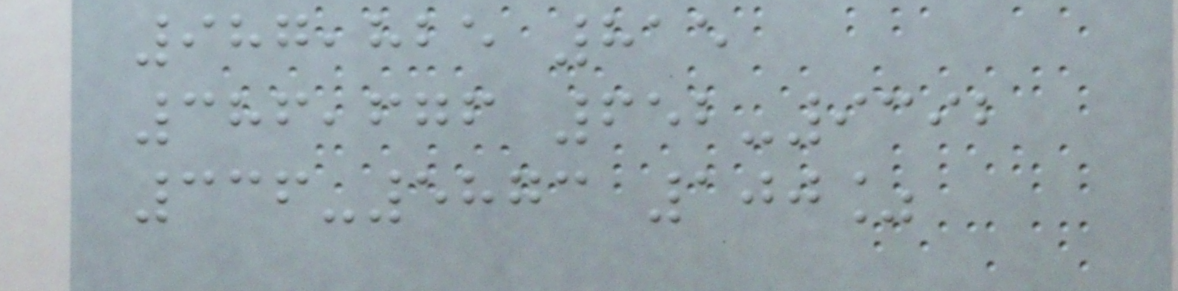987,825 815
386,676 652-9392
336-5873 100%
